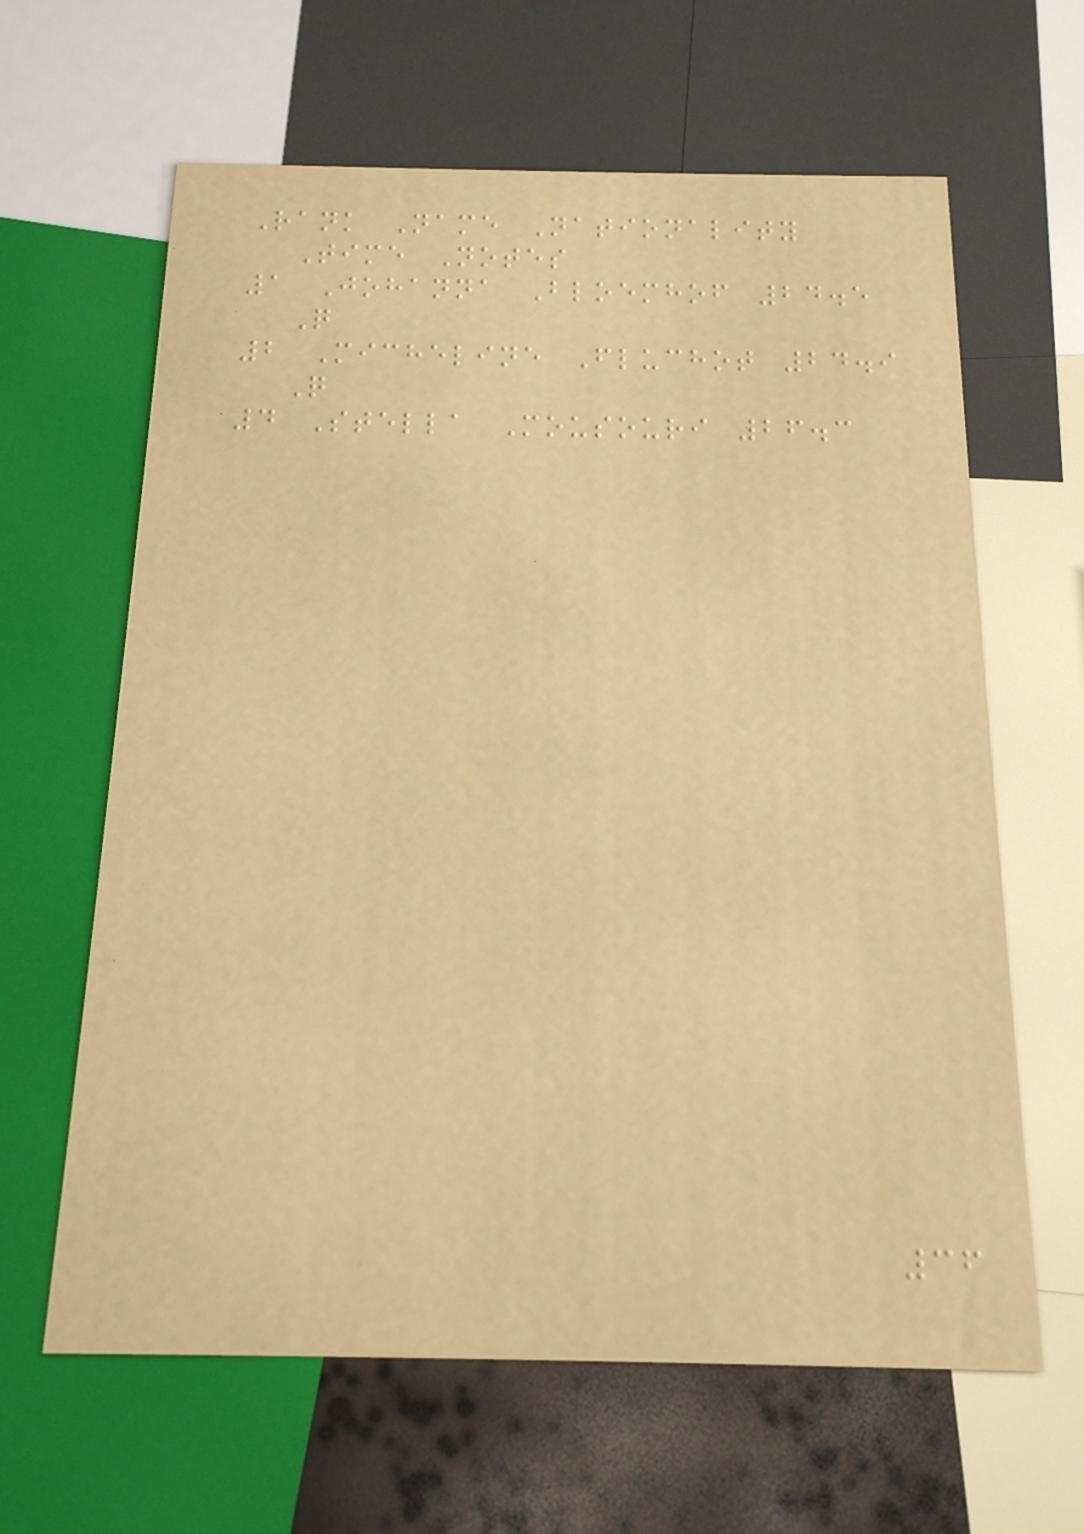Rank Name Nationality
Time Notes
1 Johanna Bloemhof 24.5
Q
2 Micheline Fluchot 24.9
Q
4 Stella Mousouri 26.3
36
